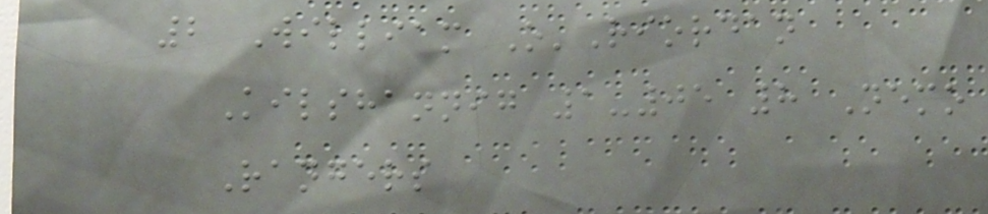2 William O'Riordan
Kilshannig 1-05 8 Nemo
Rangers
